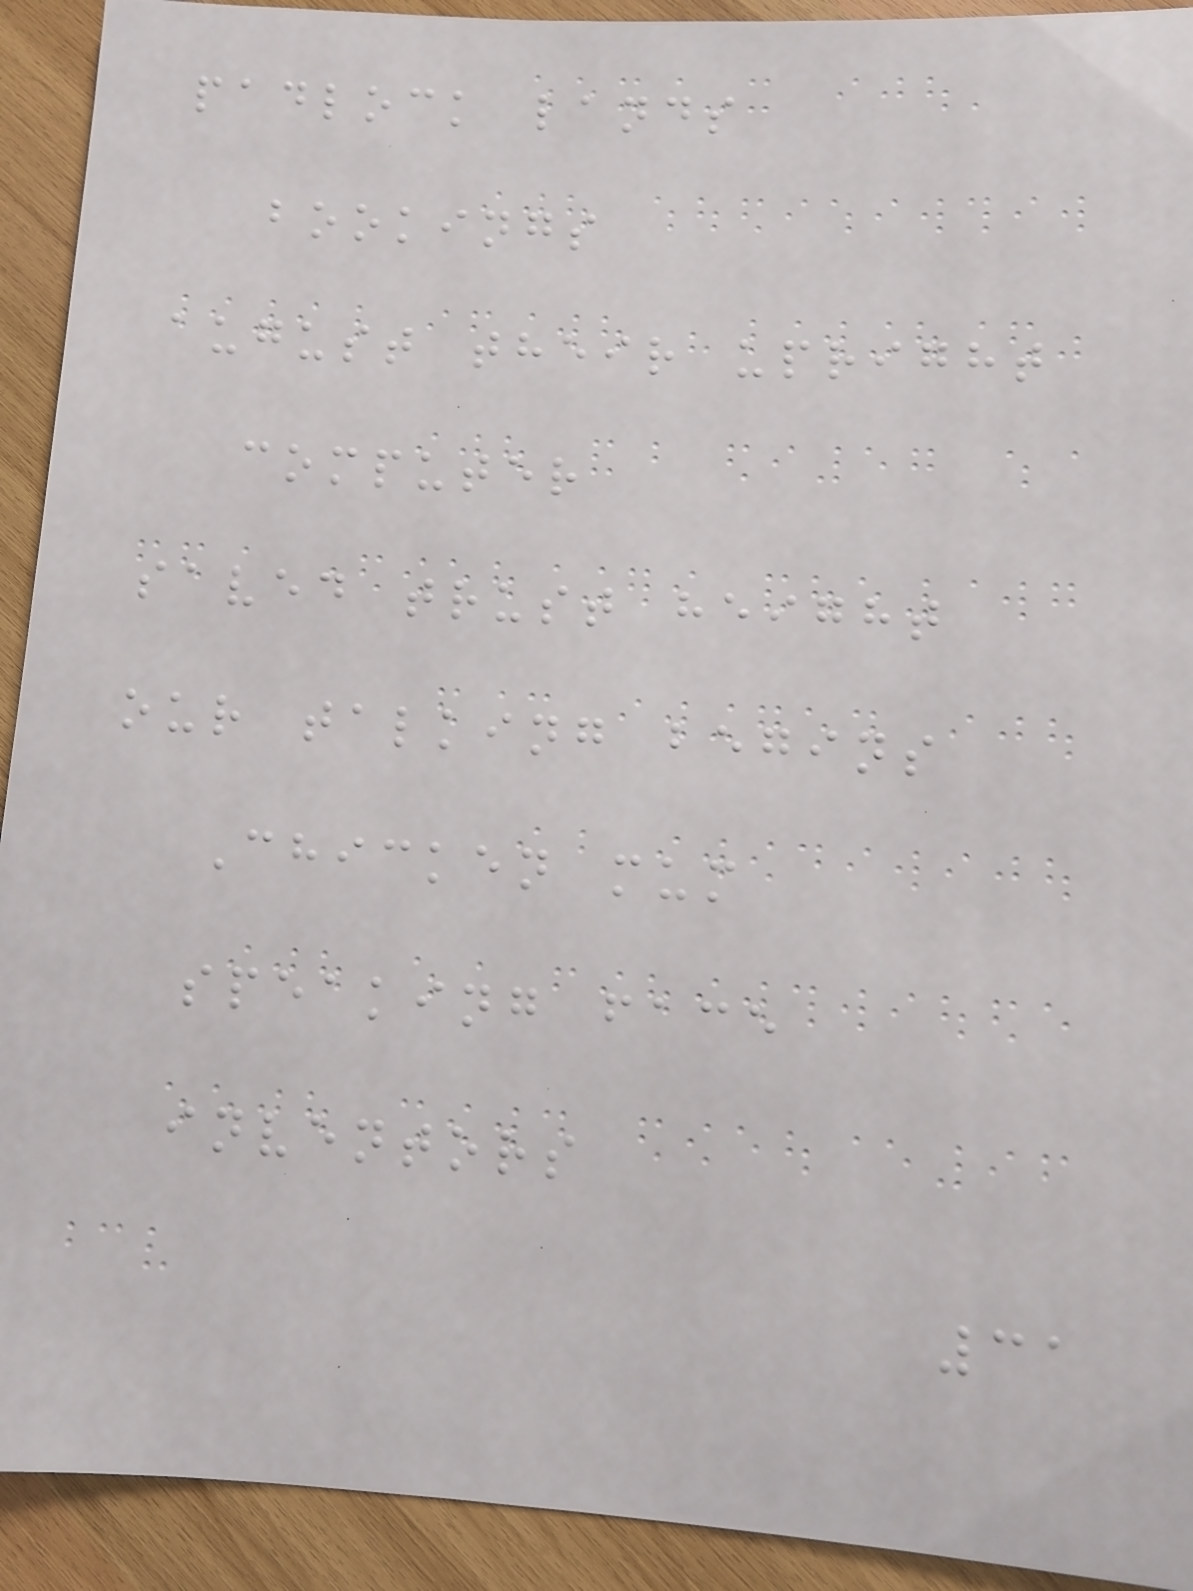padlock lands
bookings
august their upright
computer
saved trust height
our talking begins
Chicken mum
speaking face
inventors
31
